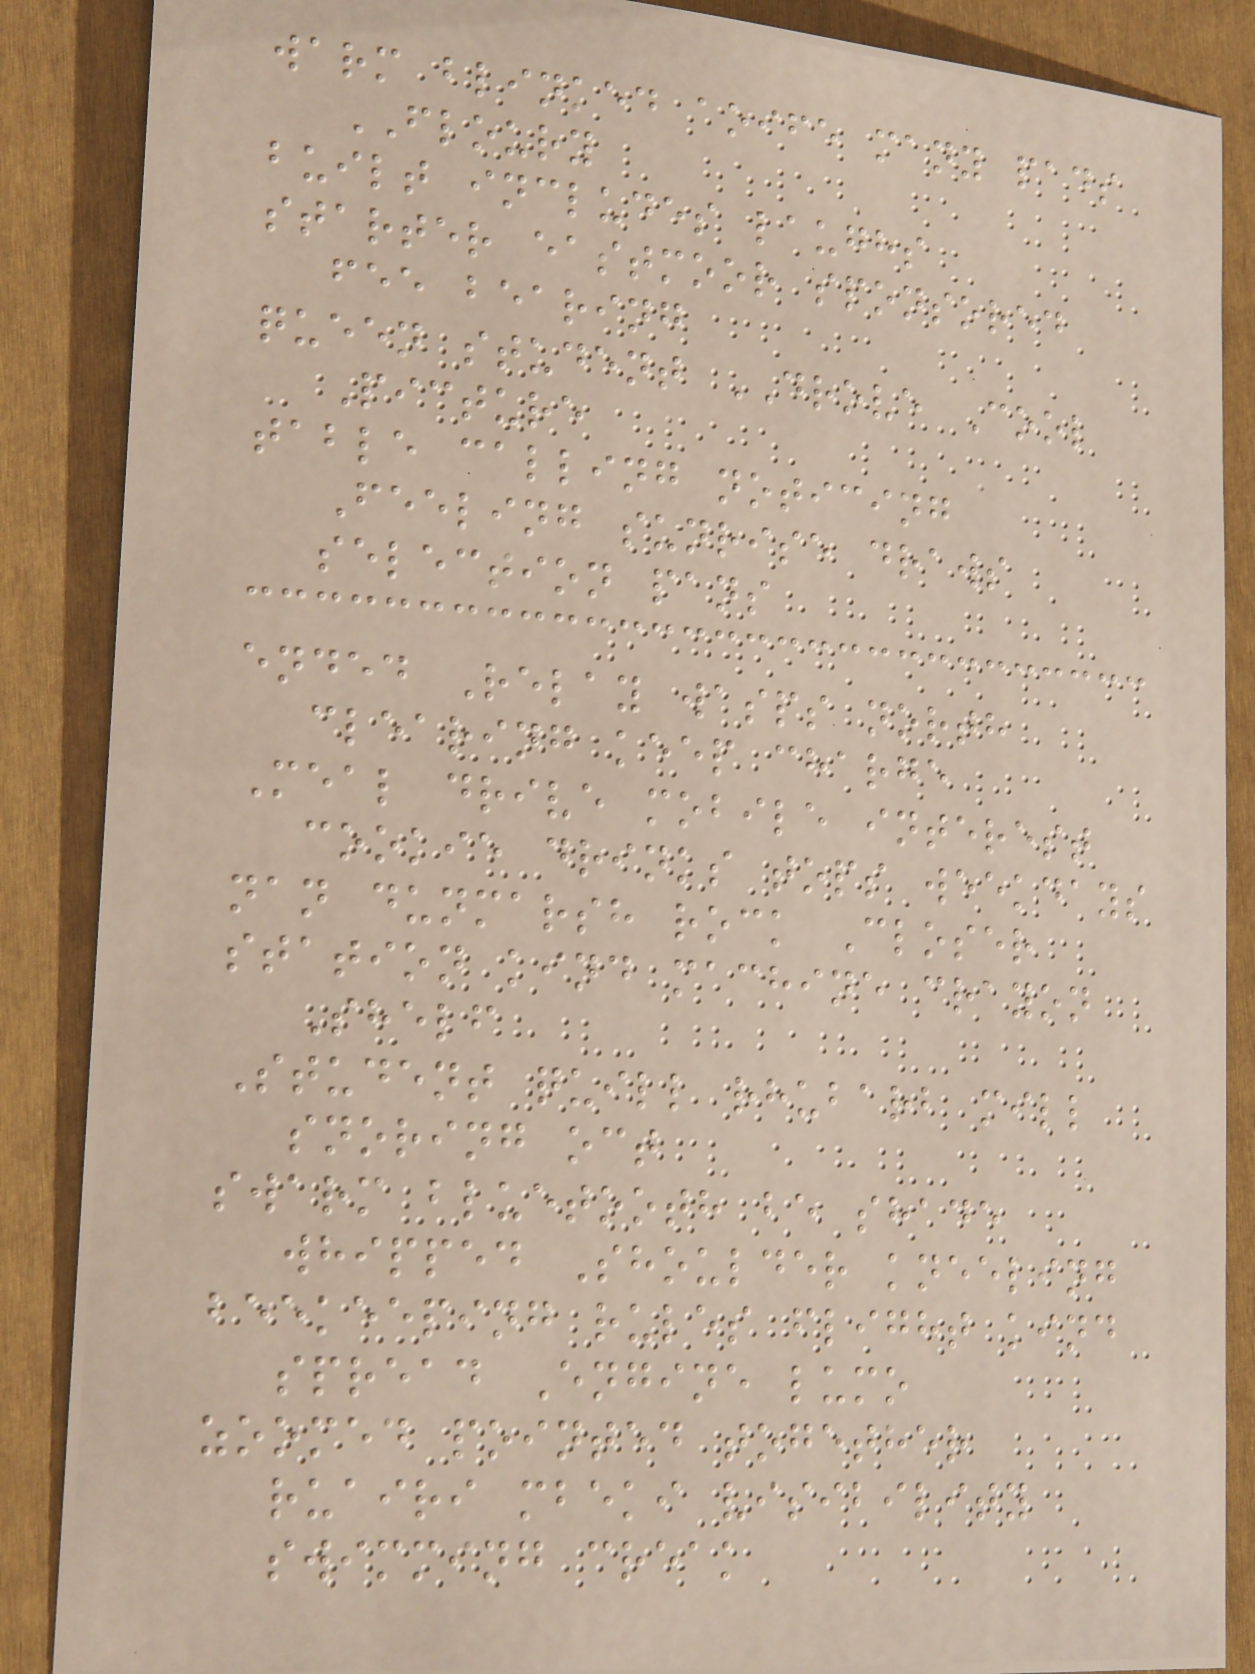warm blinked aoife many pads
FLOURY
built includes laughs
starter eastmoor sponsored
fee bearing
queen student DROVE Cool
Picture
table calling noticing
Feeling sunrise draws
selection pans
ended Relay wasps north
clearing keep charge
Meal drive mobile interest
cookie drinks tops weekdays
nan dunmarsh rock Closer
station kind machine crayon
Shelf
Student quill rhubarb mill
snoring oct
swarm bluetooth be shade
whipped Shoulder kneeling
beekeeping rules flight kind
spread Engine lumo
zoomed pointed together
ruairi mbeki visibility
swimming creak
